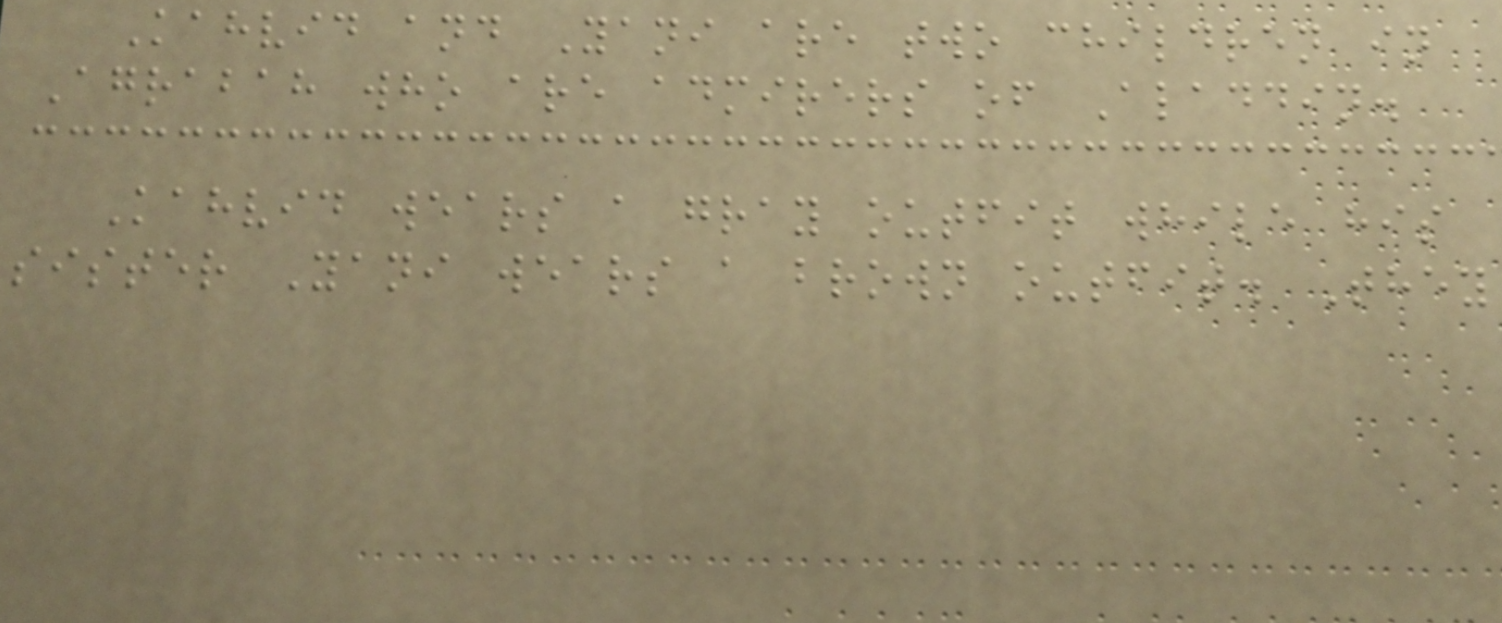Kahvid and Yani are two children in
Agrabah who are admirers of Aladdin.
Kahvid wears a gray outfit while his
sister Yani wears a brown outfit. They
